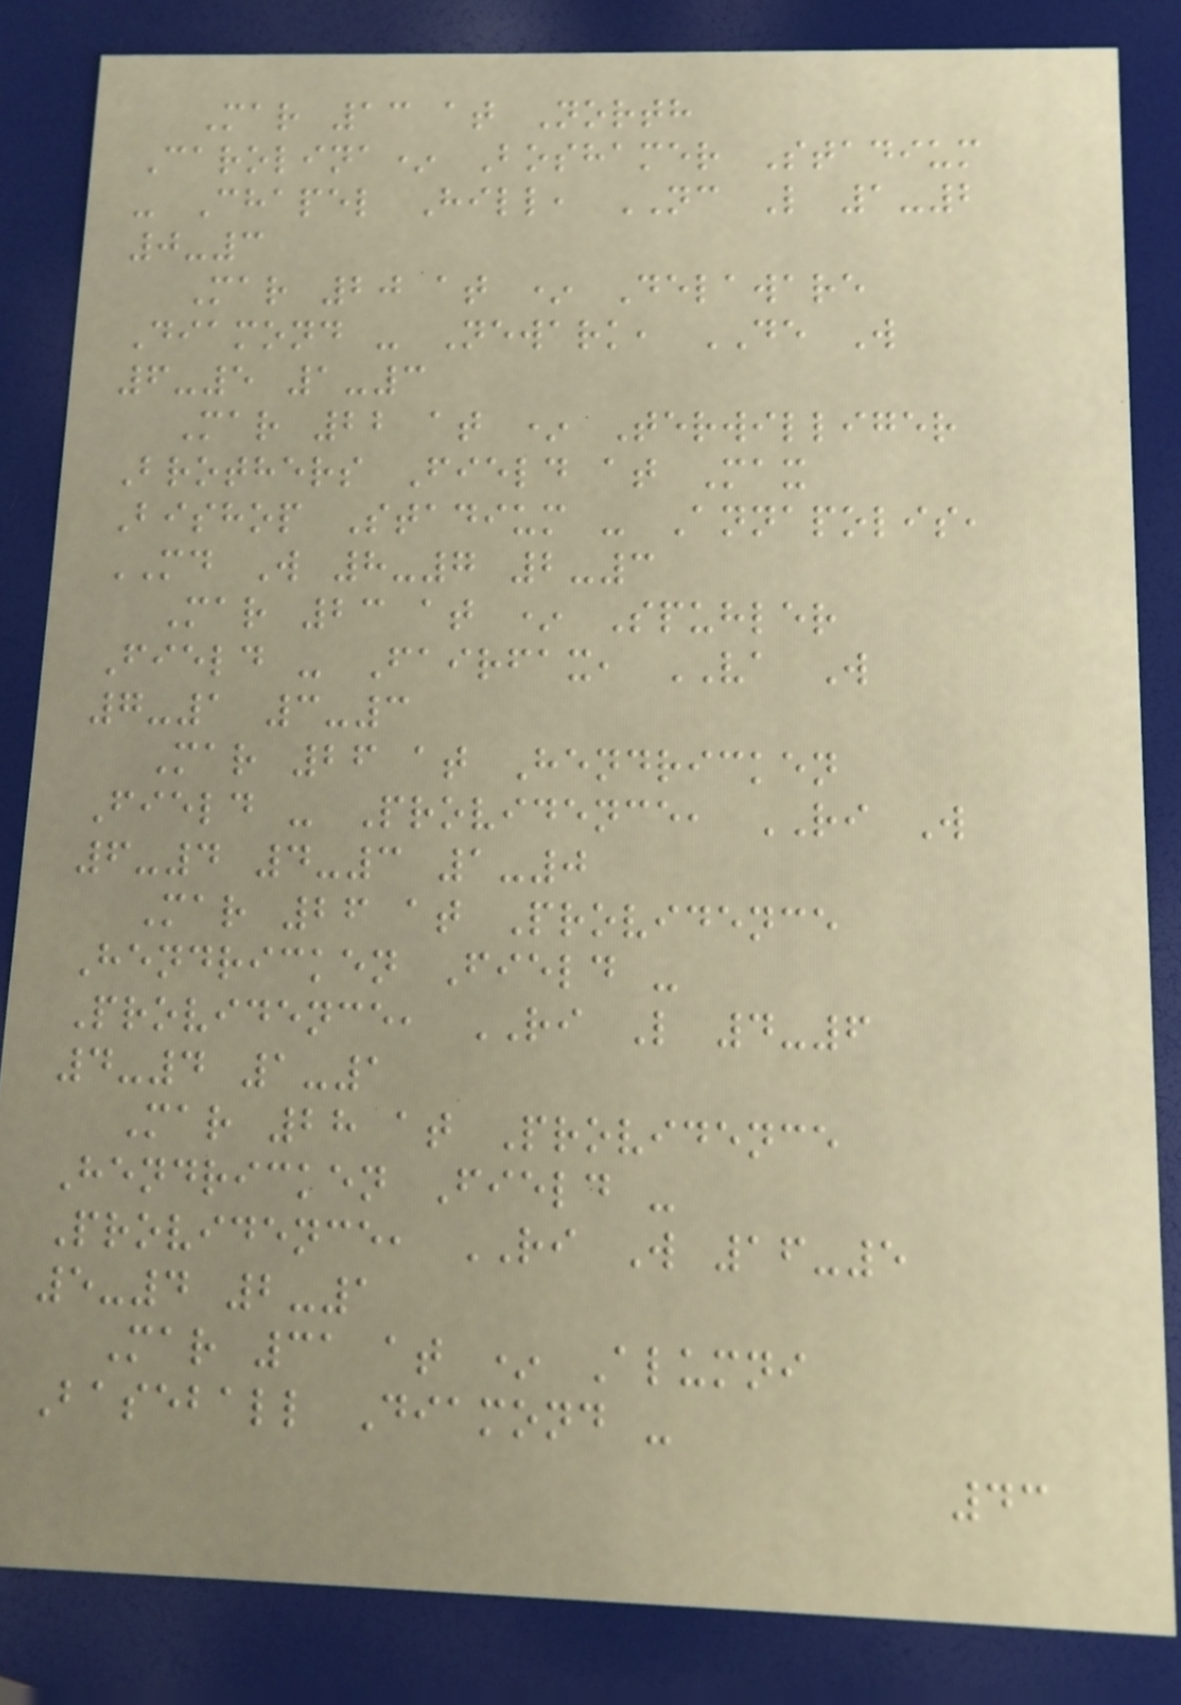Mar 13 at North
Carolina* Boshamer Stadium
- Chapel Hill, NC L 1-2
0-3
Mar 20 at * Delaware
Diamond - Newark, DE W
6-5 1-3
Mar 22 at * Terwilliger
Brothers Field at Max
Bishop Stadium - Annapolis,
MD W 8-7 2-3
Mar 23 at * Spuhler
Field - Fairfax, VA W
7-1 3-3
Mar 26 at Hendricken
Field - Providence, RI W
6-4 4-3 1-0
Mar 26 at Providence
Hendricken Field -
Providence, RI L 4-6
4-4 1-1
Mar 28 at Providence
Hendricken Field -
Providence, RI W 16-5
5-4 2-1
Mar 31 at * Alumni
Baseball Diamond -
43
